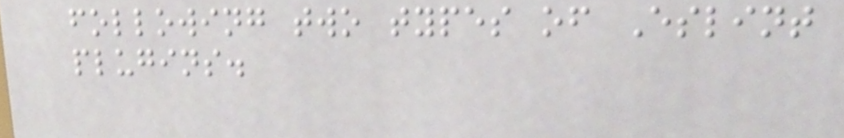following two types of Eslint
plugins.
